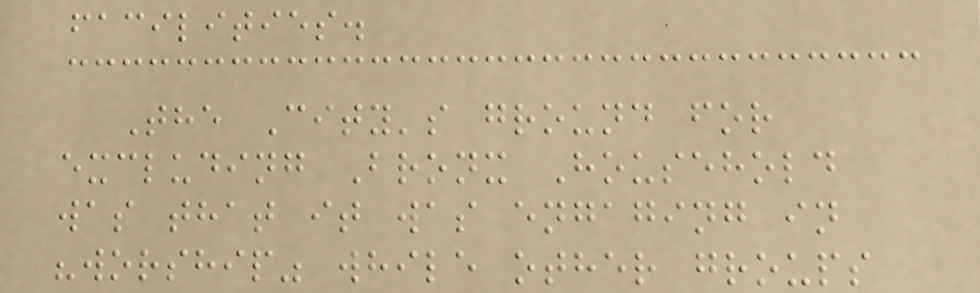facilities.
The City's ground for
excluding Bronx Household
was that it was engaging in
"worship" while other groups
